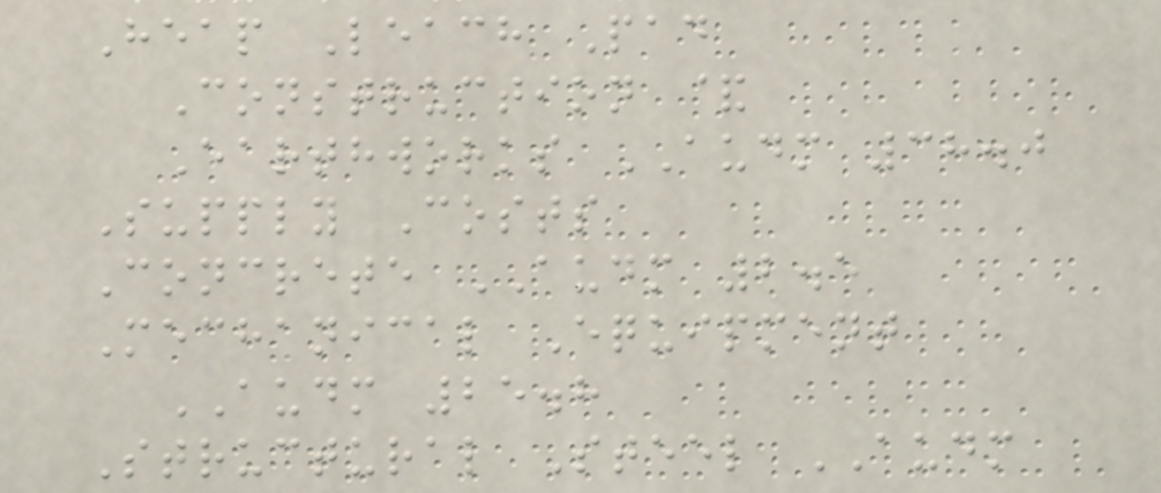Heap Leach Pad
Construction &
Earthworks AUDM 38.0
Supply Costs
Concrete AUDM 2.5
Mechanical Equipment
AUDM 25.8
Structural Steel AUDM
